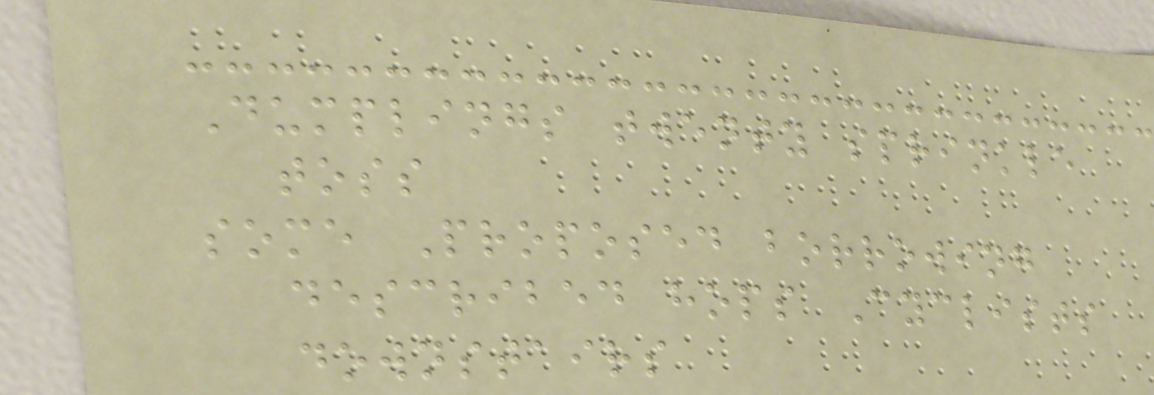Dumplings twenty sprinkle
toss
some Proposed borrowing
described hops Cyclists
downstairs
